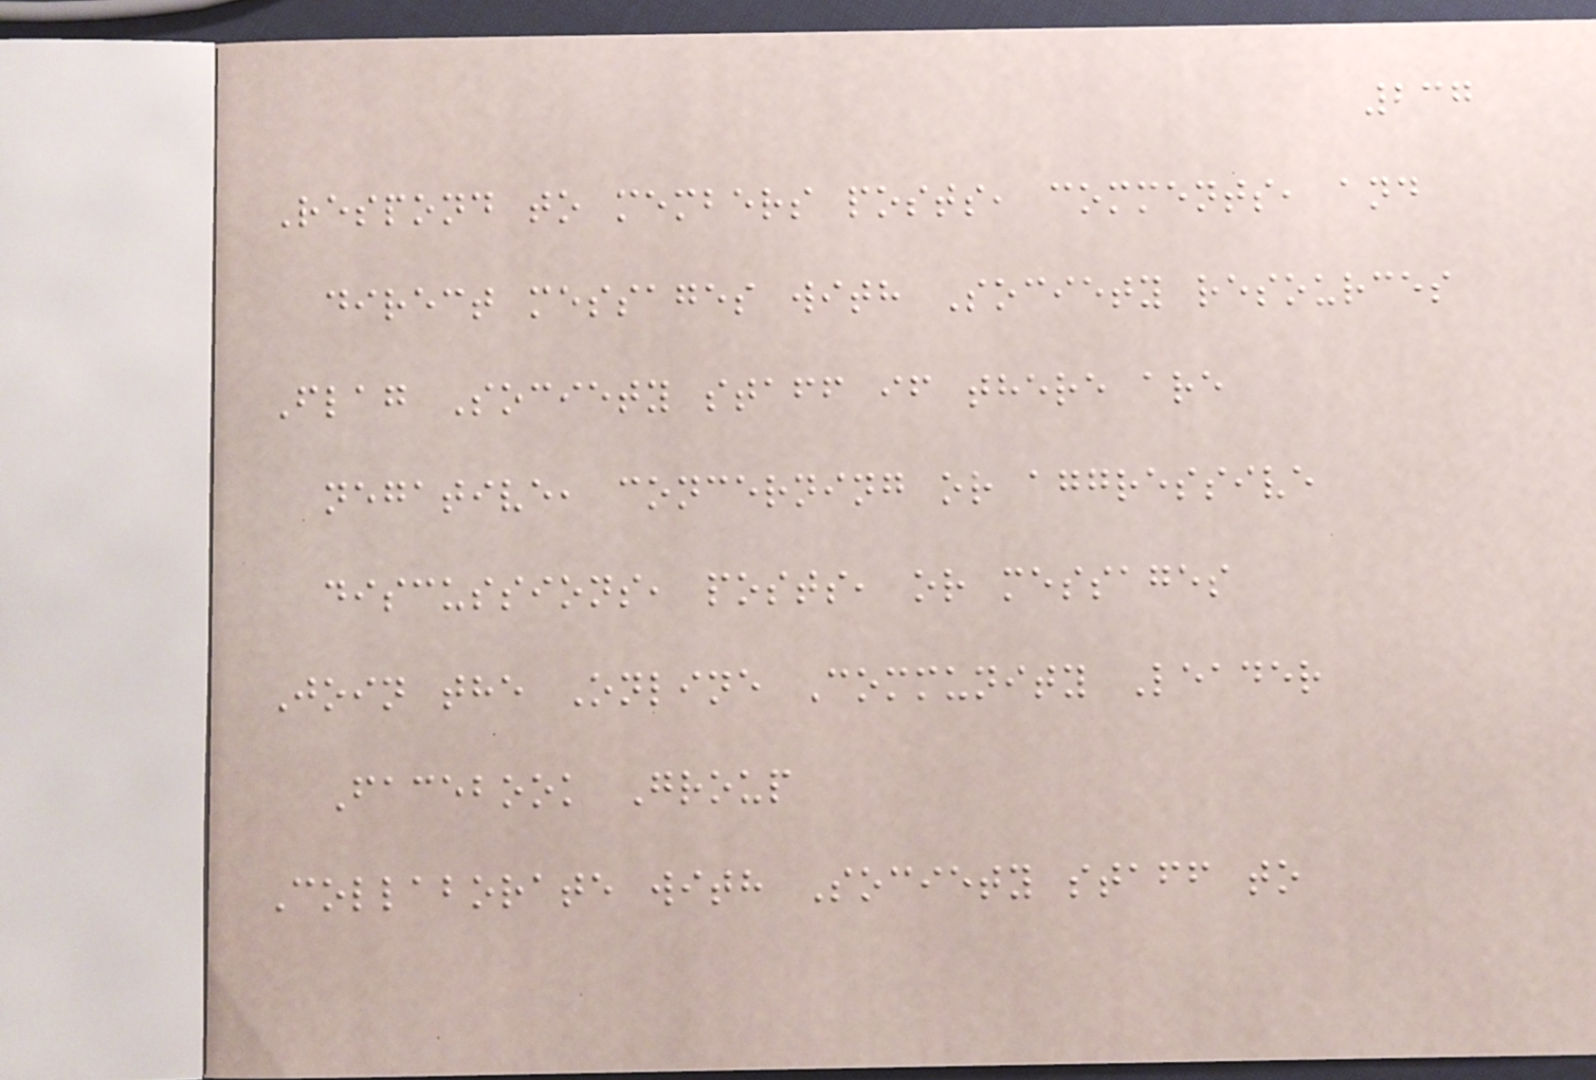237
Respond to members posts, comments, and
direct messages with Society resources
Flag Society staff if there are
negative, concerning or aggressive
discussions, posts, or messages
Join the Online Community Leader
Facebook Group
Collaborate with Society staff to
